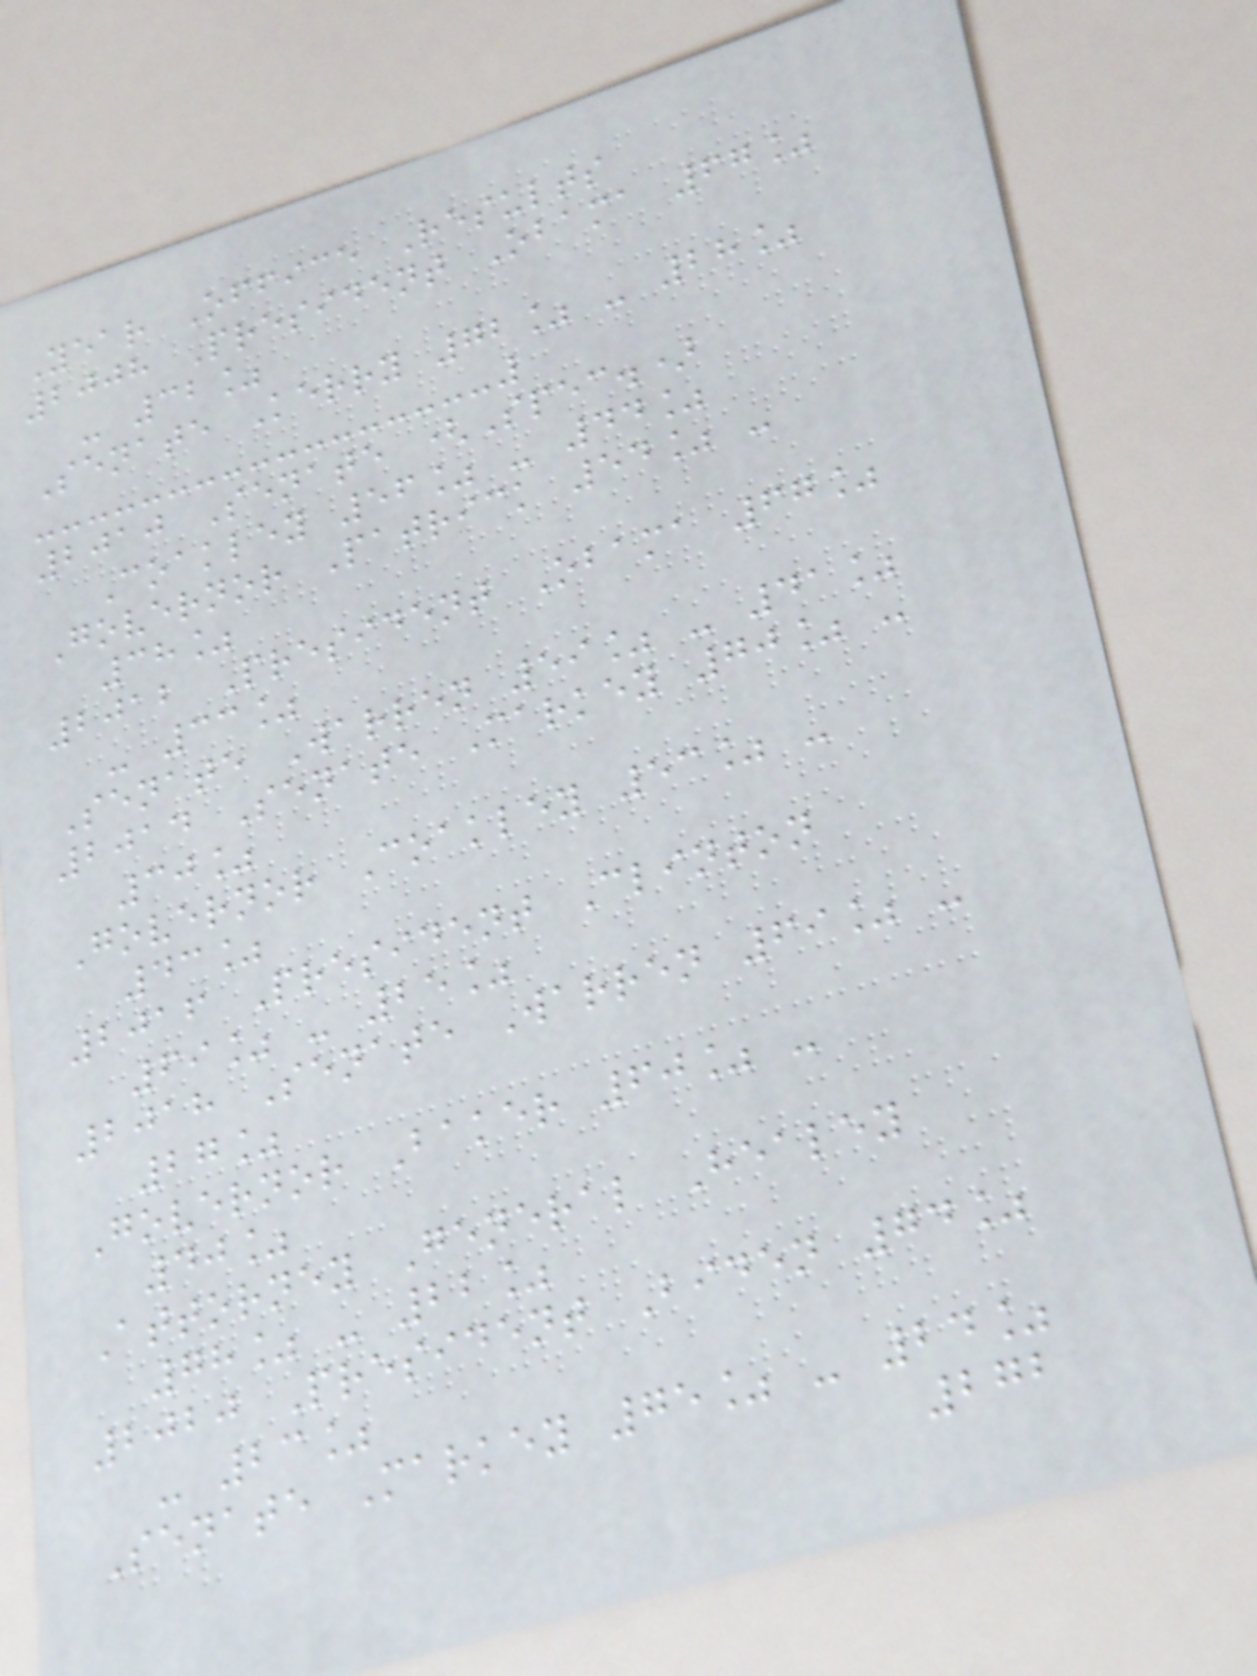Year Office Results
2008 President Obama 67%
- 32%
Senate Kerry 72% - 28%
2010 Senate (Spec.)
Coakley 56% - 44%
Governor Patrick 54% -
38%
2012 President Obama 67%
- 33%
Senate Warren 59% - 41%
2014 Senate Markey 70% -
30%
Governor Coakley 53% -
43%
2016 President Clinton
69% - 25%
2018 Senate Warren 69% -
27%
Governor Baker 60% -
40%
Attorney General Healey
78% - 22%
2020 President Biden 74%
- 23%
Senate Markey 75% - 24%
272
